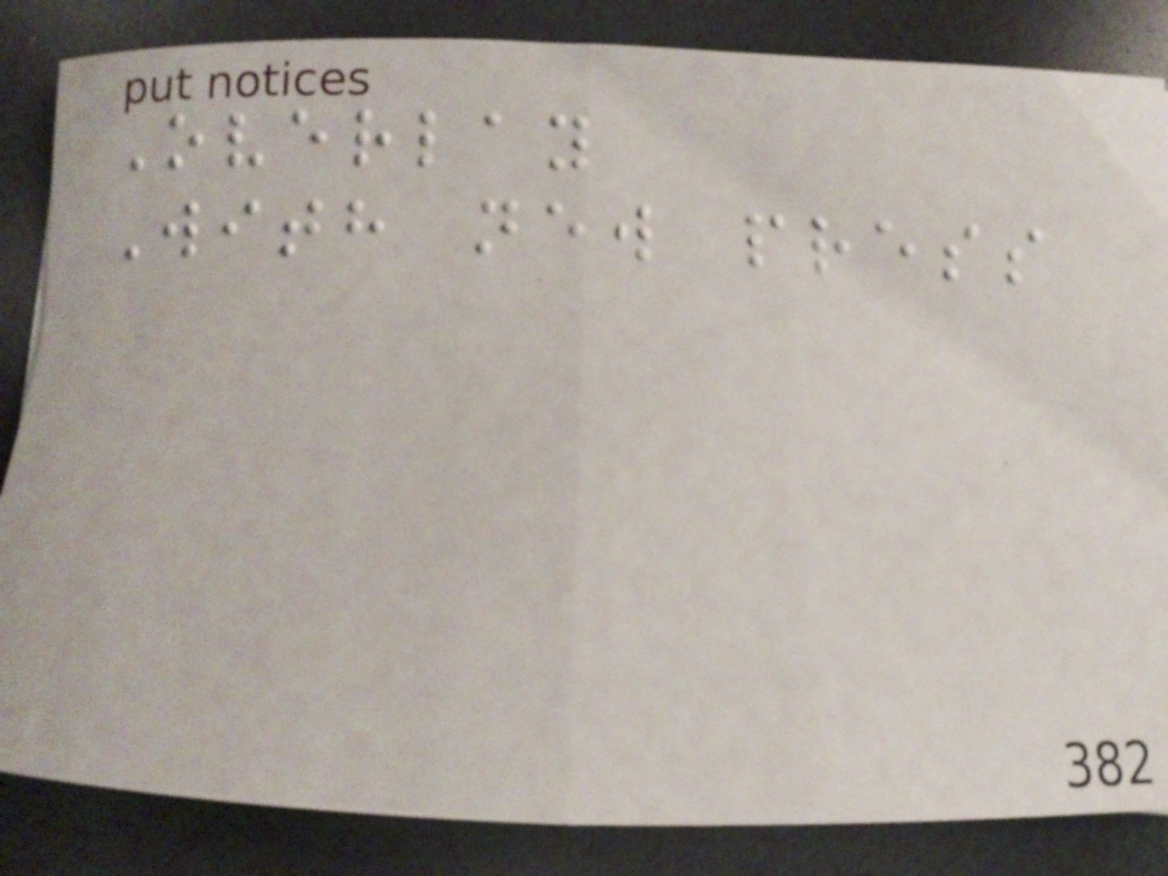Overlay
With new press
